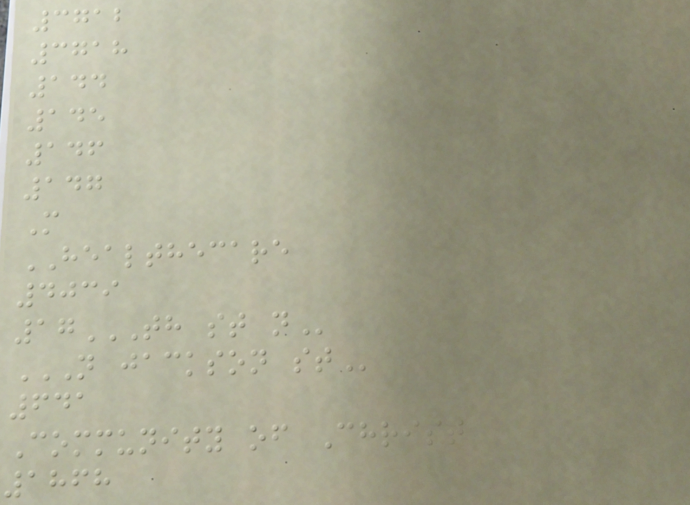3712
3718
144
145
146
147
M
HEALTHECARE
4039
17TH ST N
N JACKSON ST
641
Community of Christ
1868
